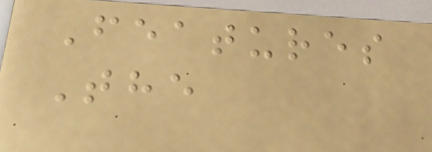Features
The
